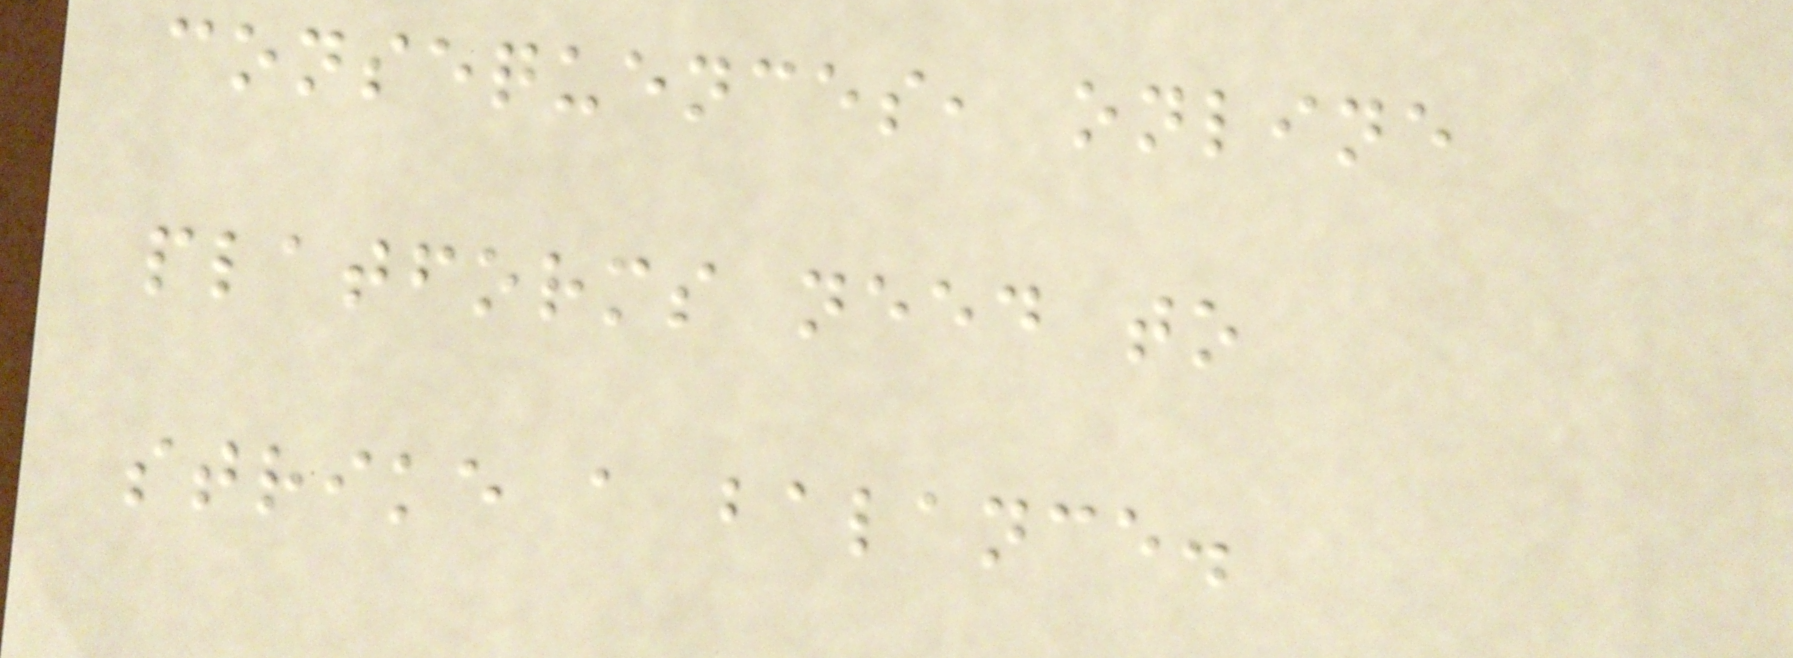consequences, online
platforms need to
strike a balance.
